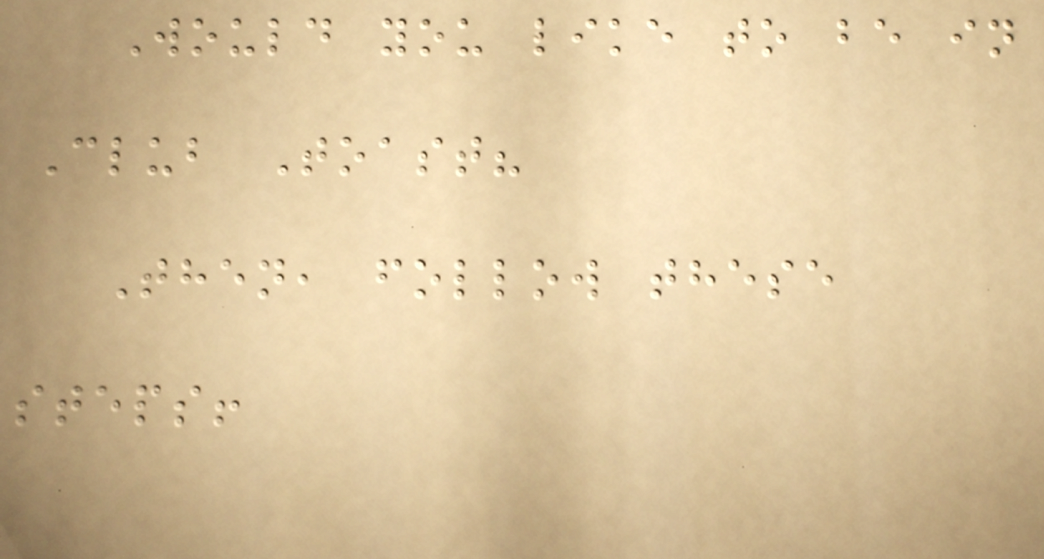Would you like to be in
Club Toast?
Then, follow these
steps!
